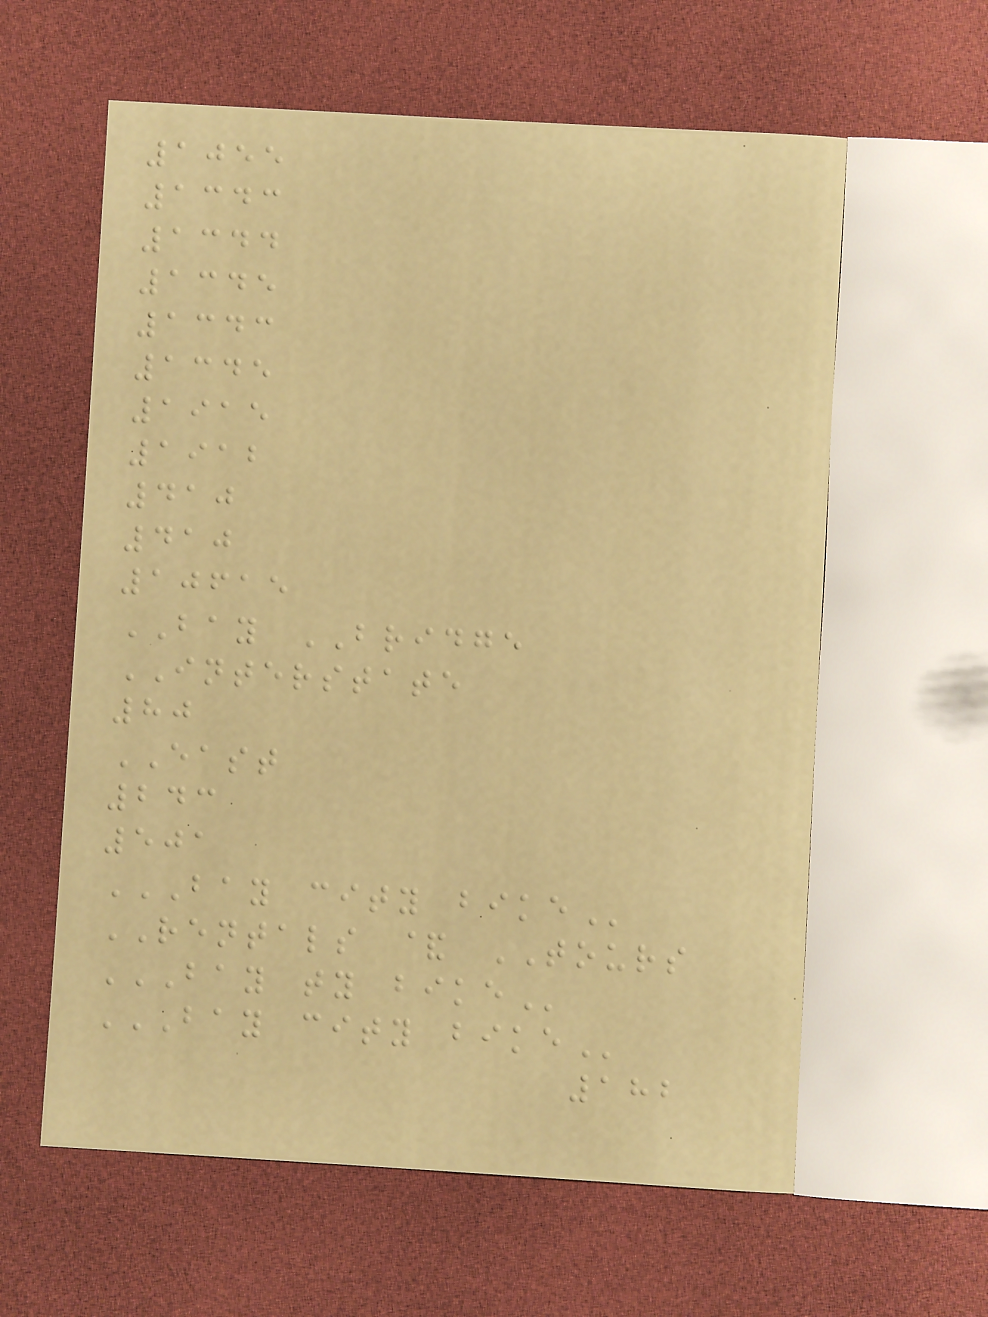1055
1343
1344
1345
1343
1345
1915
1912
410
410
10615
BAY BRIDGE
INTERSTATE
80
EAST
243
501
BAY CITY BIKE
RENTALS & TOURS
BAY TY BIKE
BAY CITY BIKE
182
